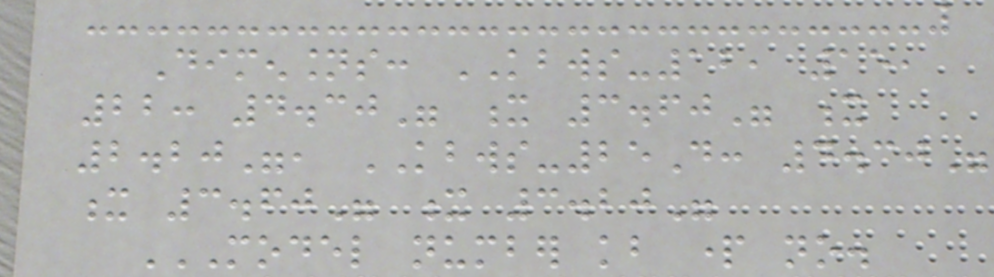Dimensions: KBWS-12, 15,
22: 4.30" x 3.60" x
2.20", KBWS-25D: 4.30"
x 3.60" x 3.20"
MODEL NUMBER KB PART NO.
